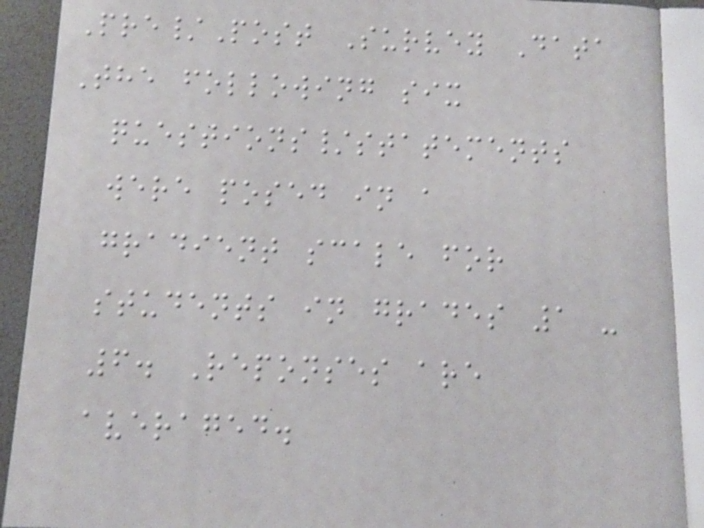Pre/Post Survey Data
The following six
questions/statements
were posed in a
gradient scale for
students in grades 1 -
6. Reponses are
averaged.
